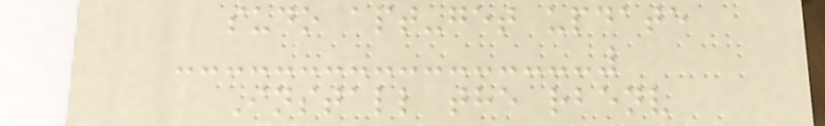sudo apt-get update
Install the rbenv
